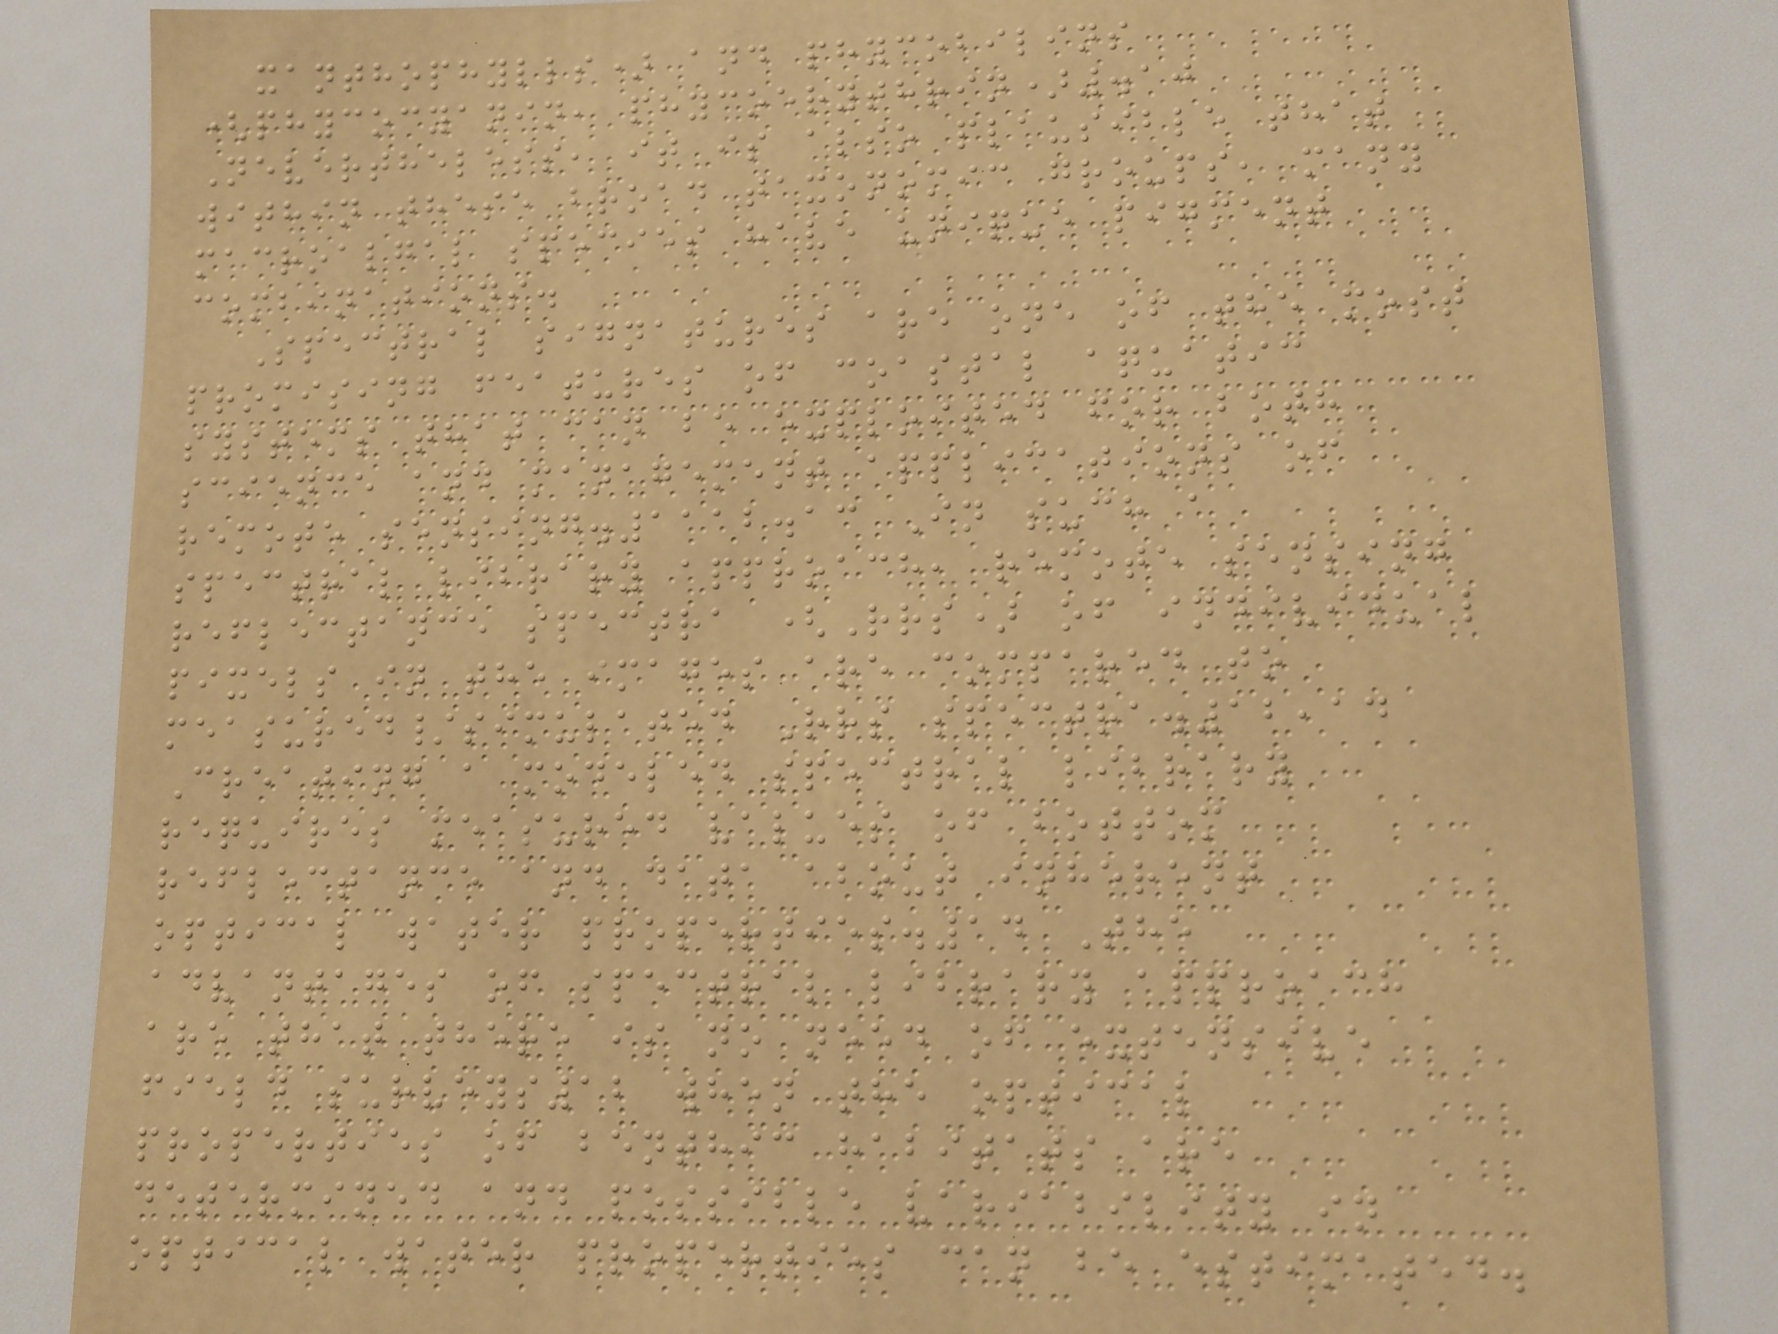xanthophylls) and phycobilins
(phycocyanin, phycoerythrin).10
Nevertheless, it is also plausible that
within these broad taxonomic groups, many
macroalgal species have unique pigment
combinations.
Spectral signatures are one of the most
promising features of coastal aquatic
systems that can be exploited for both
science and management applications of
remote sensing.1112.13 In such a
spectral library approach, remote sensing
reflectance spectra (Rrs) of individual
pixels in the images are compared to
measured/simulated Rrs spectra.12,14
Creating a modeled spectral library
requires measured values of bottom
reflectance and data about inherent
optical water properties.14 The
advantages of spectral library approach
are that there is no need of extensive
field surveys12 when the optical
properties of benthic habitats are
determined and possible variability in
optical water properties can be estimated.
